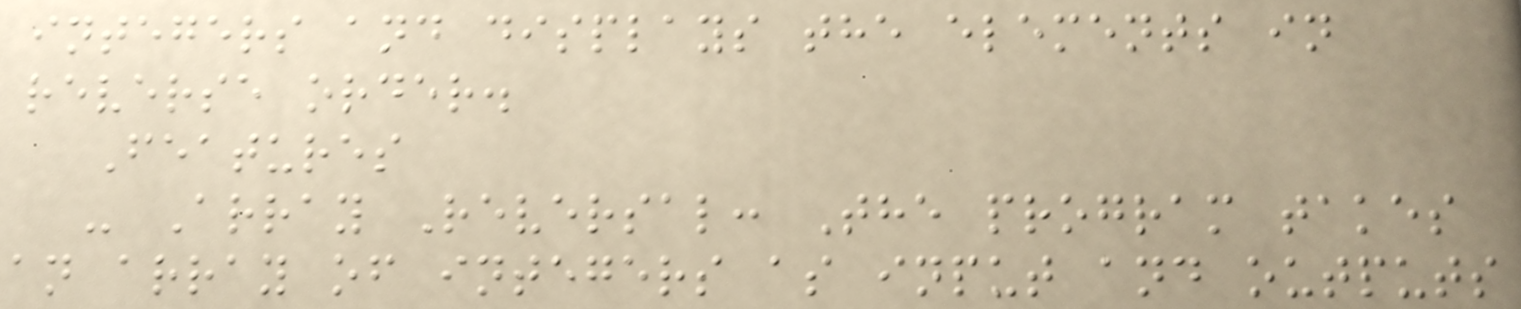integers and displays the elements in
reverse order.
Features
- Array Reversal: The program takes
an array of integers as input and outputs
